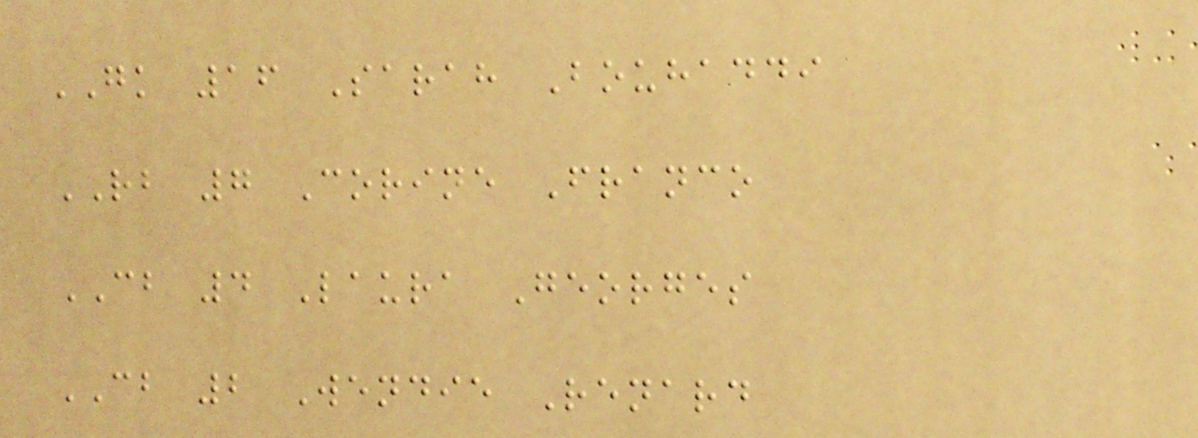GK 16 Sarah Bouhaddi
RB 7 Corine Franco
CB 4 Laura Georges
CB 2 Wendie Renard
